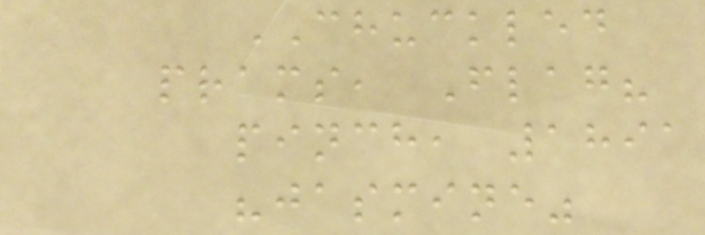CHUCKLED
prams, Flag?
pinch, 1891
"jasmine"
